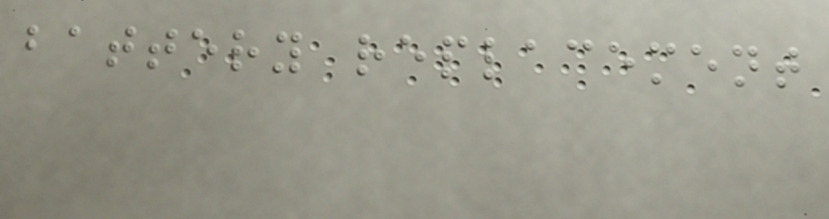battery replacement
